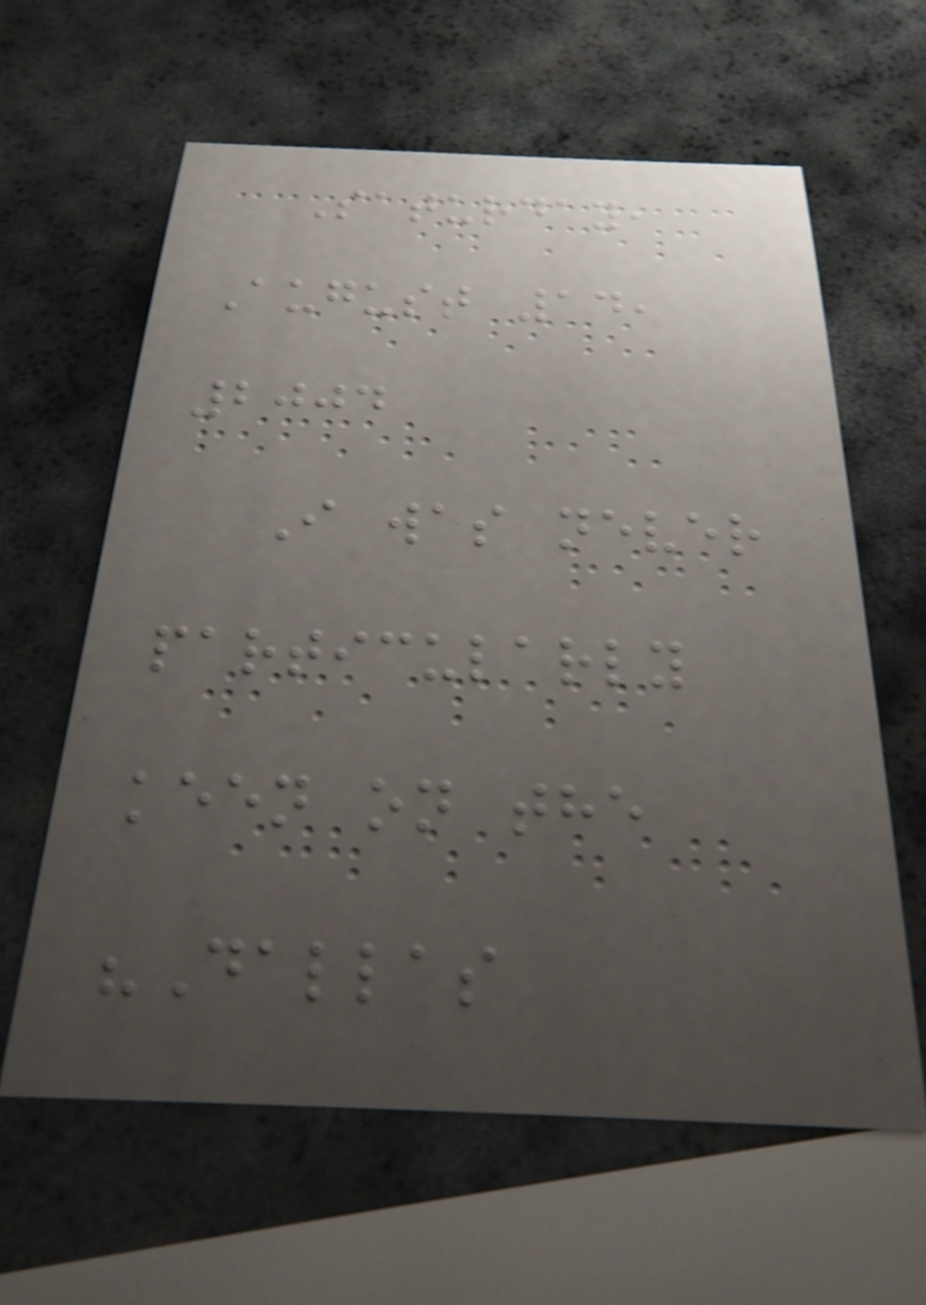Saturday,
August 14,
2004
I was never
particularly
keen on the
"Dallas
